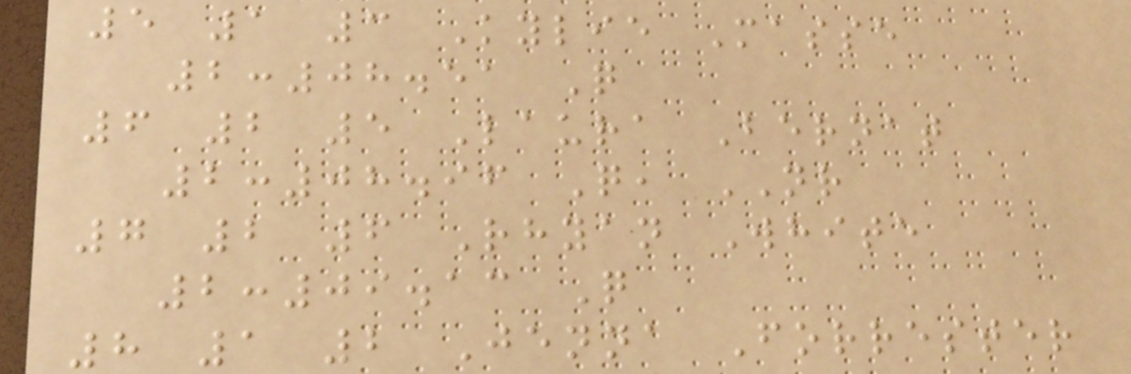5 1 3 Kylie Masse
2:08.51 Q
6 2 5 Laura Bernat
2:08.96 Q, NR
7 2 6 Rhyan White
2:09.13 Q
8 1 2 Jenna Forrester
